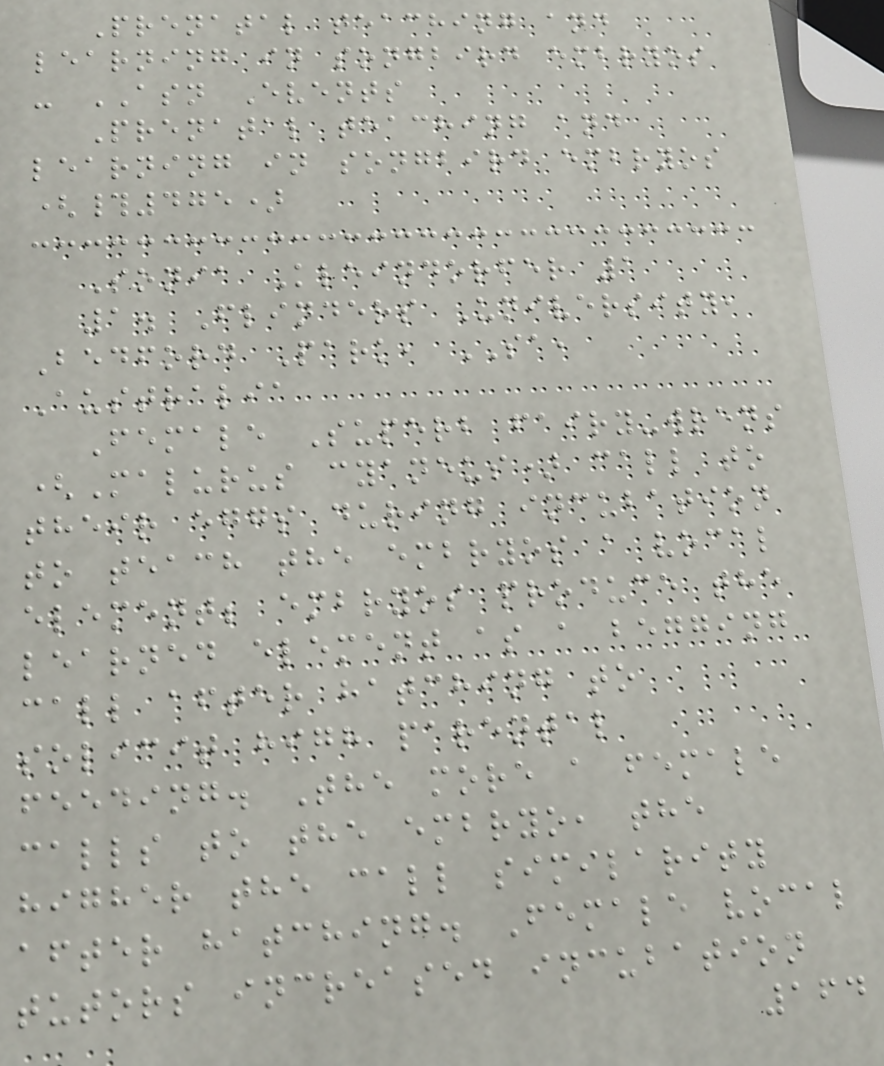Prenatal teaching and
learning in songbird embryos
- ASN Events
Prenatal teaching and
learning in songbird embryos
(#475)
Sonia Kleindorfer 1
1. Flinders University,
Bedford Park, SA,
Australia
Female Superb fairy-wrens
(Malurus cyaneus) call to
their eggs during incubation
to teach the embryos a vocal
element; embryos produce the
learned element as a begging
call after hatching to
solicit high parental
feeding. The more a female
calls to the embryo, the
higher the call similarity
after hatching. Female vocal
tutors increased incubation
164
